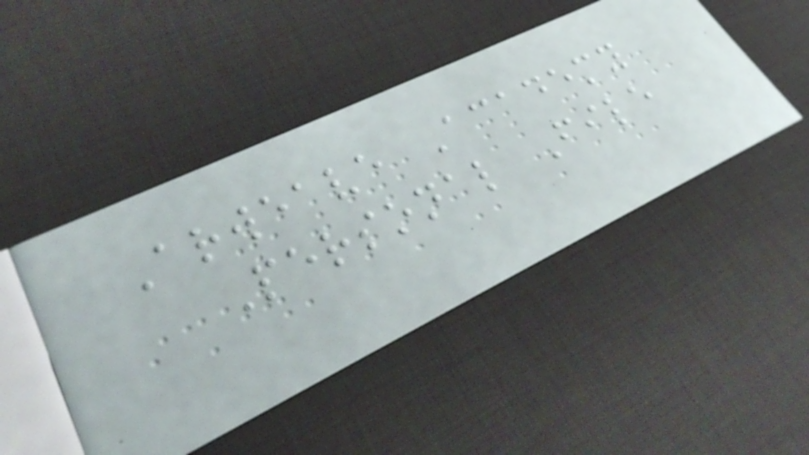Arweave Academy
Personal File
